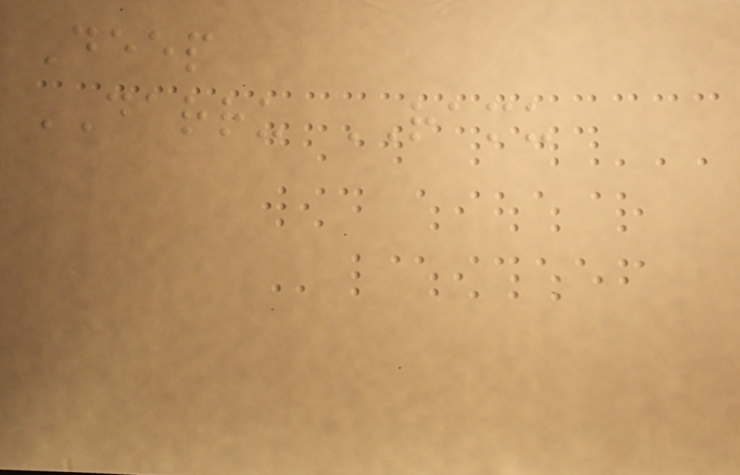Deep
DARRU RAMU
